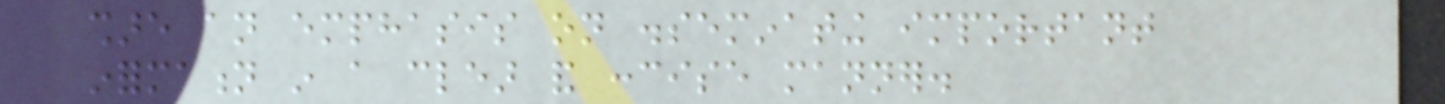share an emphasis on disseminating important
information in a clear and concise manner.
